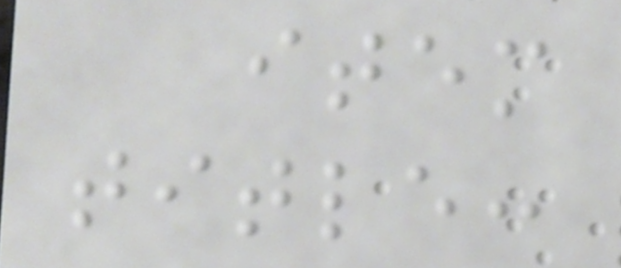item
title:
